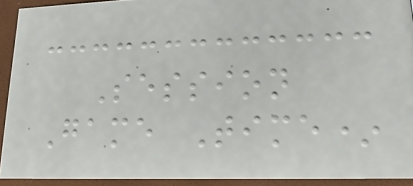Session
Game Time*
